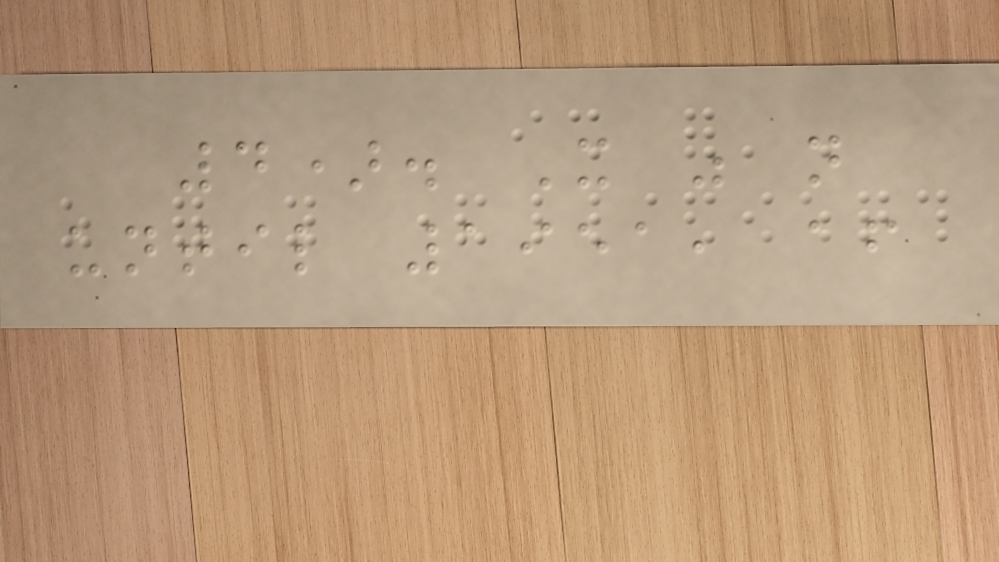4). It was not
until 1951, after
